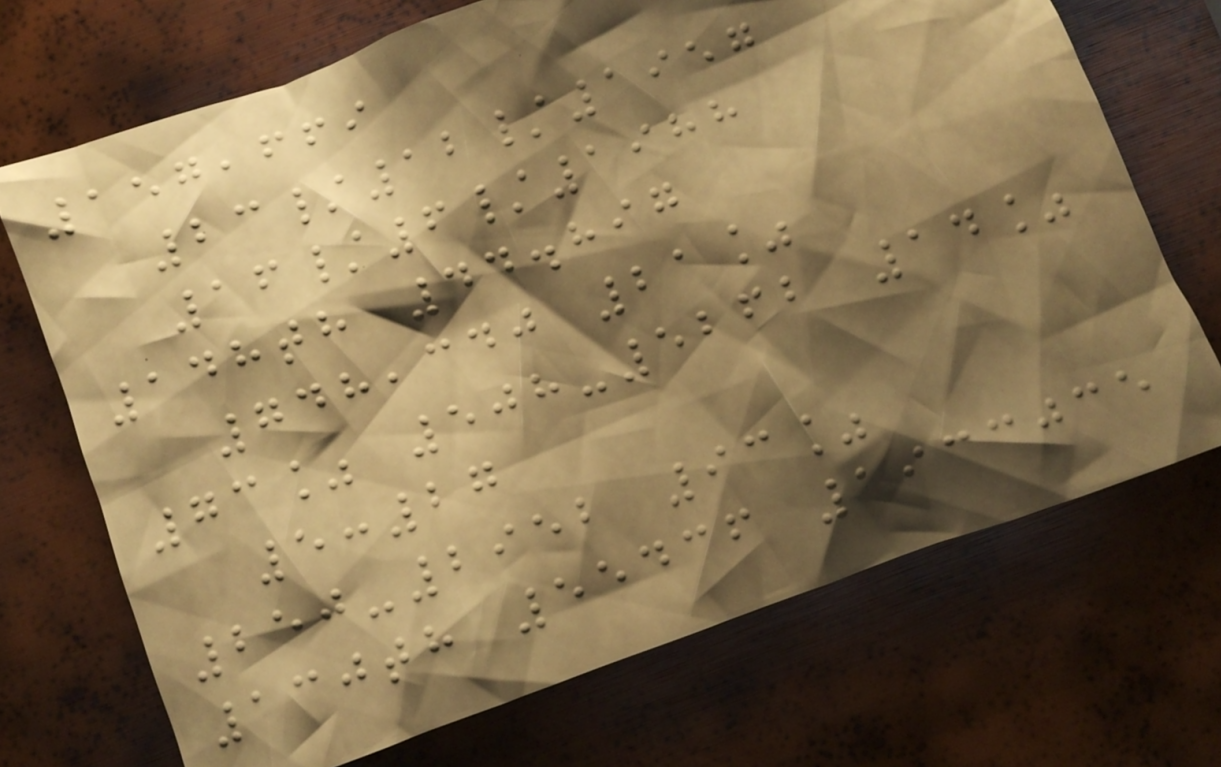157,669
23/12/1957
16/6/1988
148th 44.897
748,340 21%
73% 508-5262 14%
5:27
250-2952 93%
130th 55436 1933035
